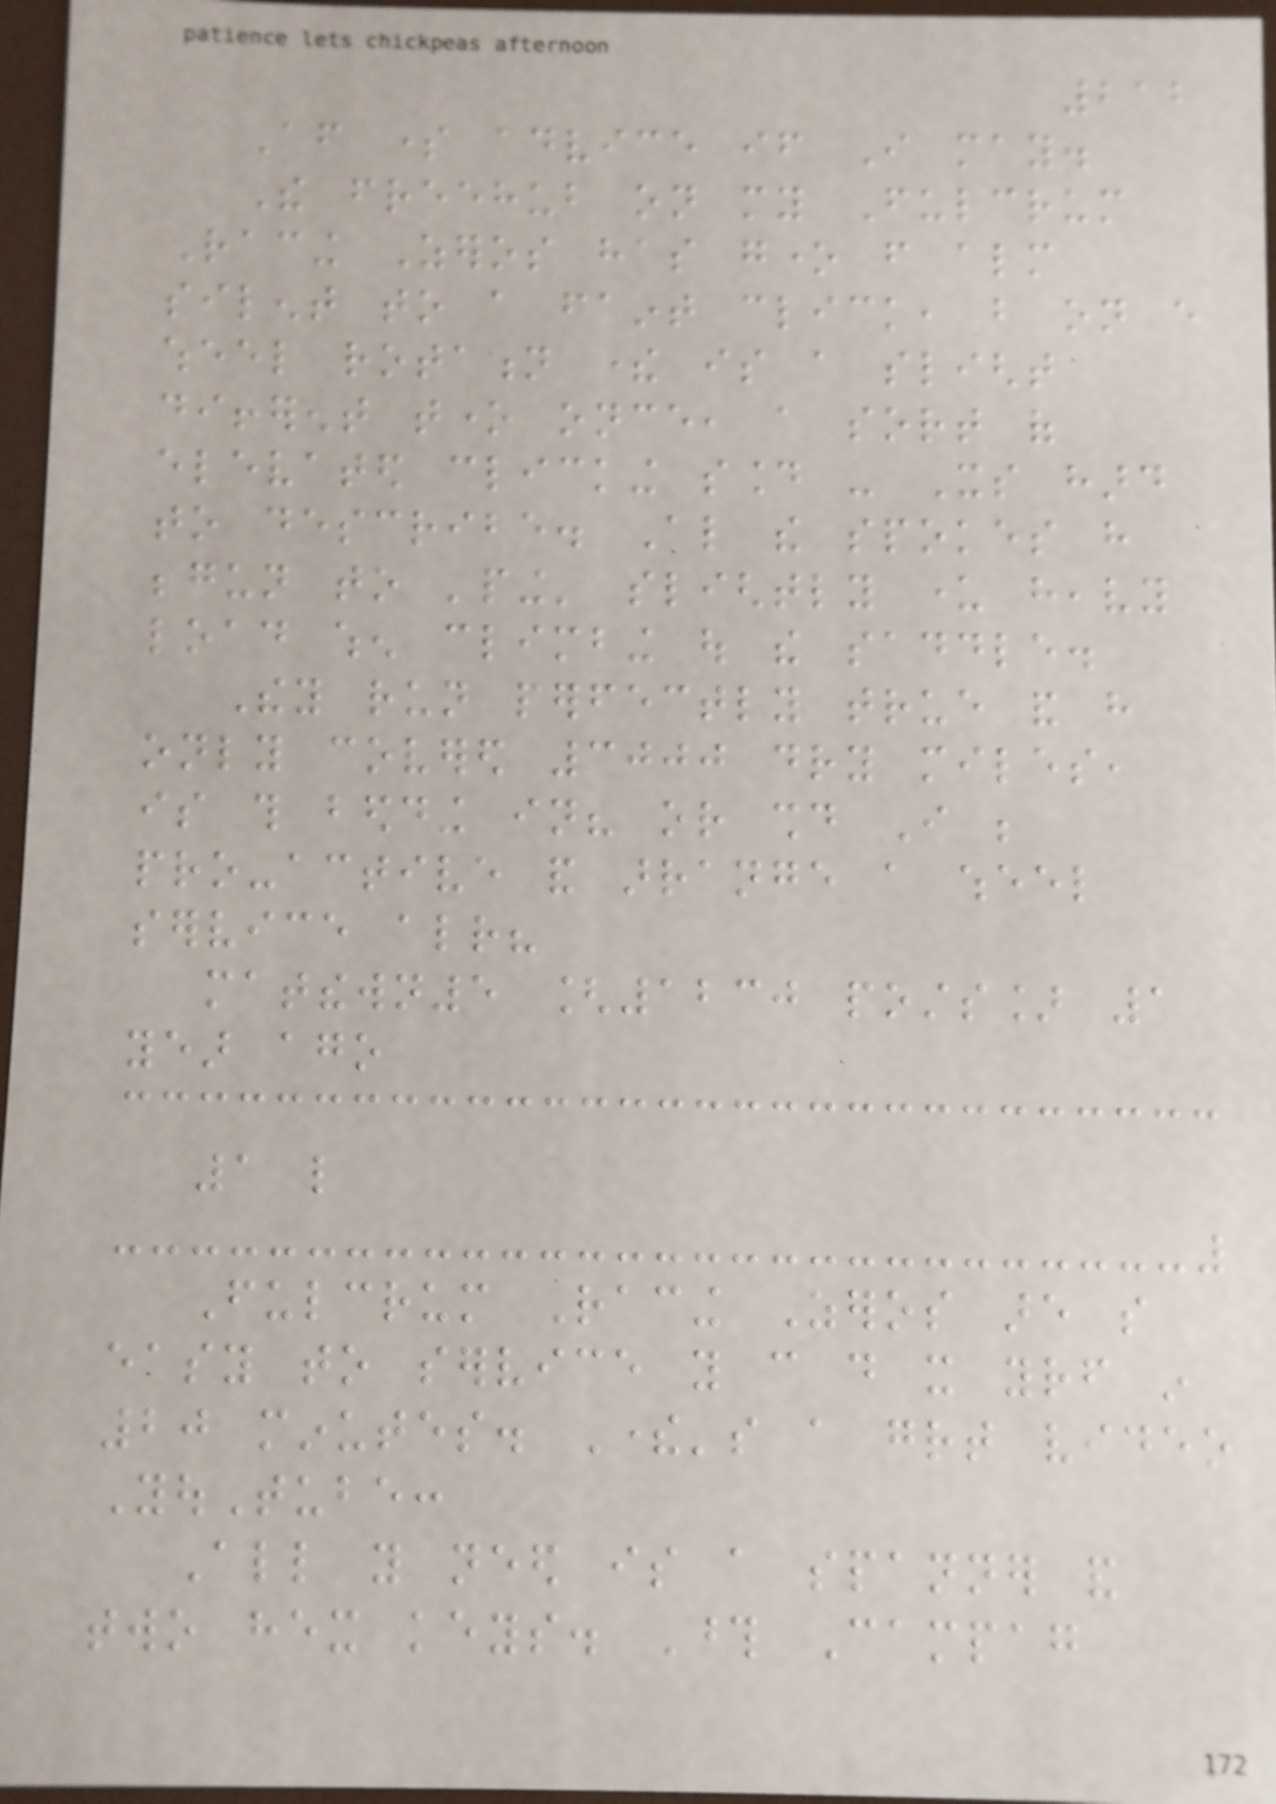212
After some advice if I may.
The freehub on my Fulcrum
Racing Zeros has gone from almost
silent to a faint click, but on every
wheel rotation there is a slight
different tone once, a sort of
elevated clicking sound - Its hard
to describe. Also the spokes have
begun to 'ping' slightly under heavy
load when climbing out the saddle.
They run perfectly true and have
only covered 3000 dry miles,
is this bedding in? or should I be
pro-active and arrange a wheel
service already?
matthewn5 [1230 posts] 1
year ago
1 like
Fulcrum Racing Zeros are so
easy to service you can do it yourself in
20 minutes. There's a great video
YouTube:
All you need is a spanner and
two hex keys. Those Campag
